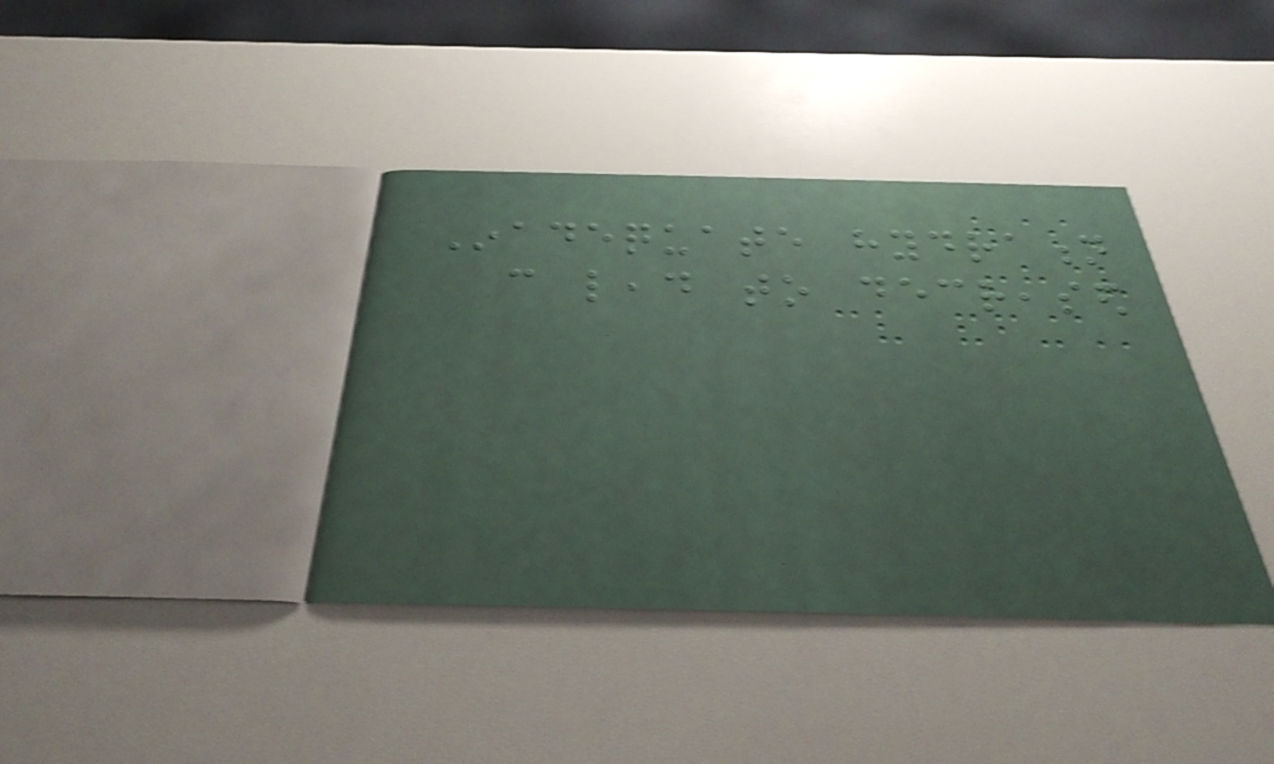Inadequate hydration
can lead to decreased
